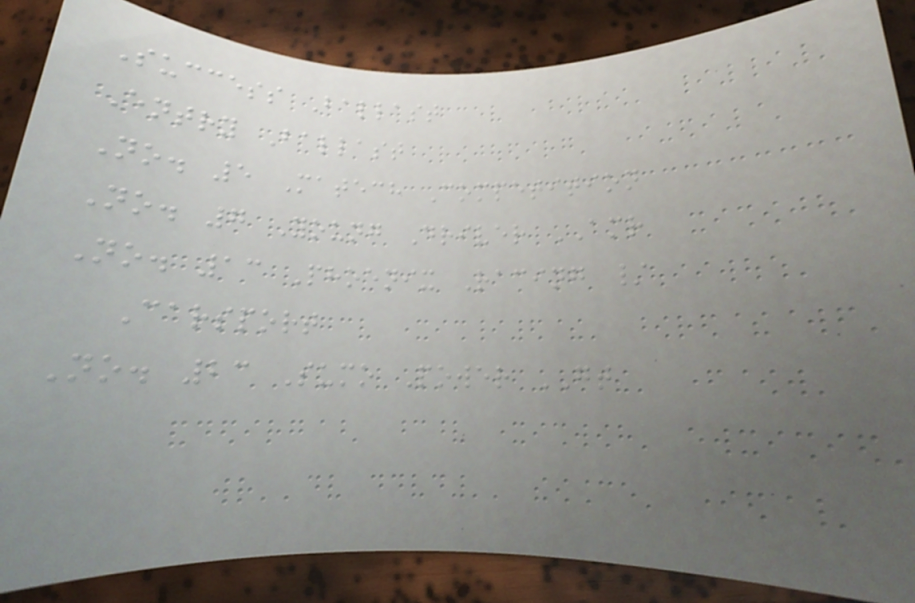Success Ballast
Entry Ballast
No. 5 Matech Competition
No. 7 Young Driver AMR
No. 13 Phoenix Racing /
Carsport
No. 23 Sumo Power GT
